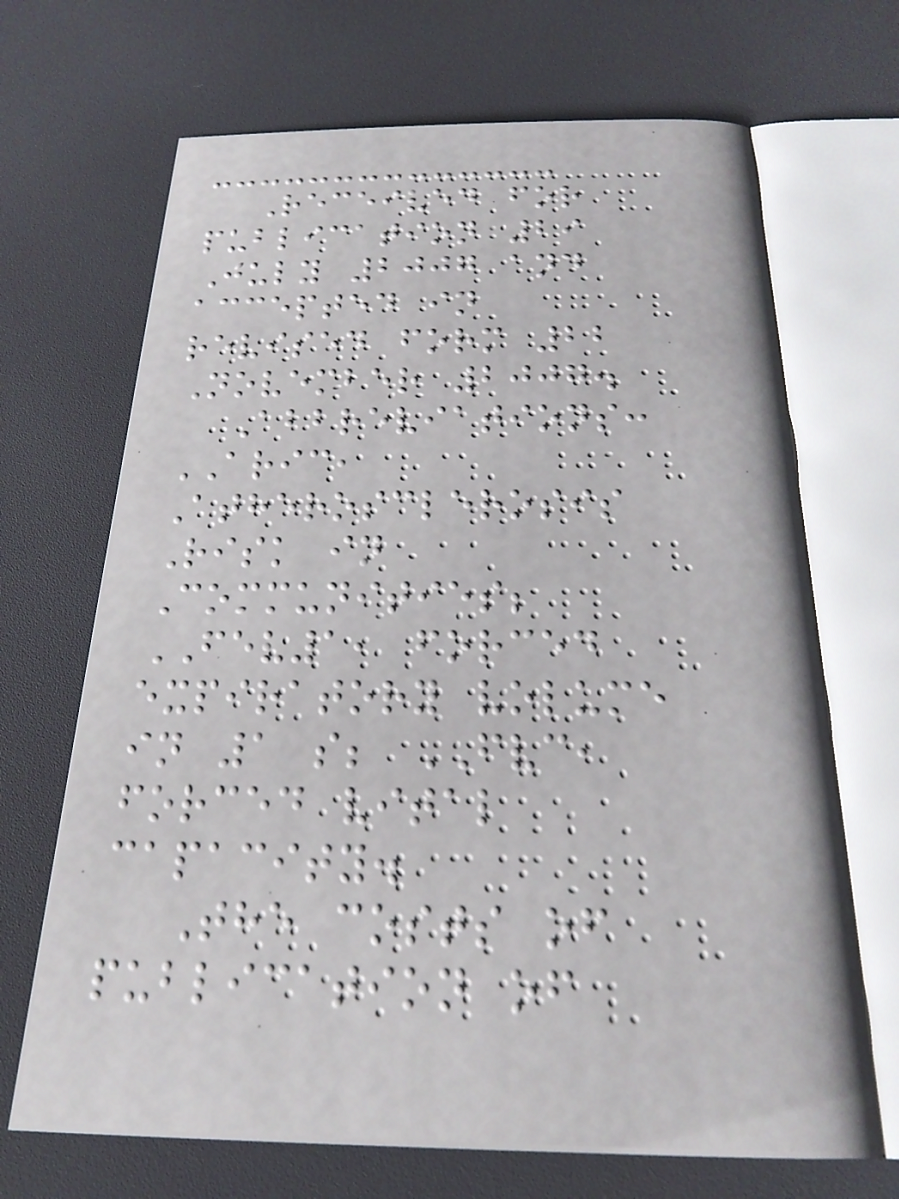Received for
publication 29
July 2007 and
accepted in
revised form 22
November 2007.
Abbreviations:
ARIC,
Atherosclerosis
Risk in
Communities;
FEV1, forced
expiratory volume
in 1 s; FVC,
forced vital
capacity.
The costs of
publication of
